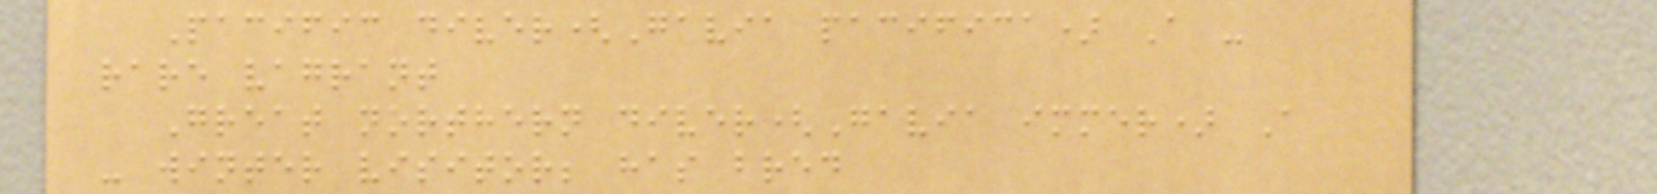Pacific diver(Gavia pacifica) A -
rare vagrant
Great northern diver(Gavia immer) A
- winter visitor; has bred
